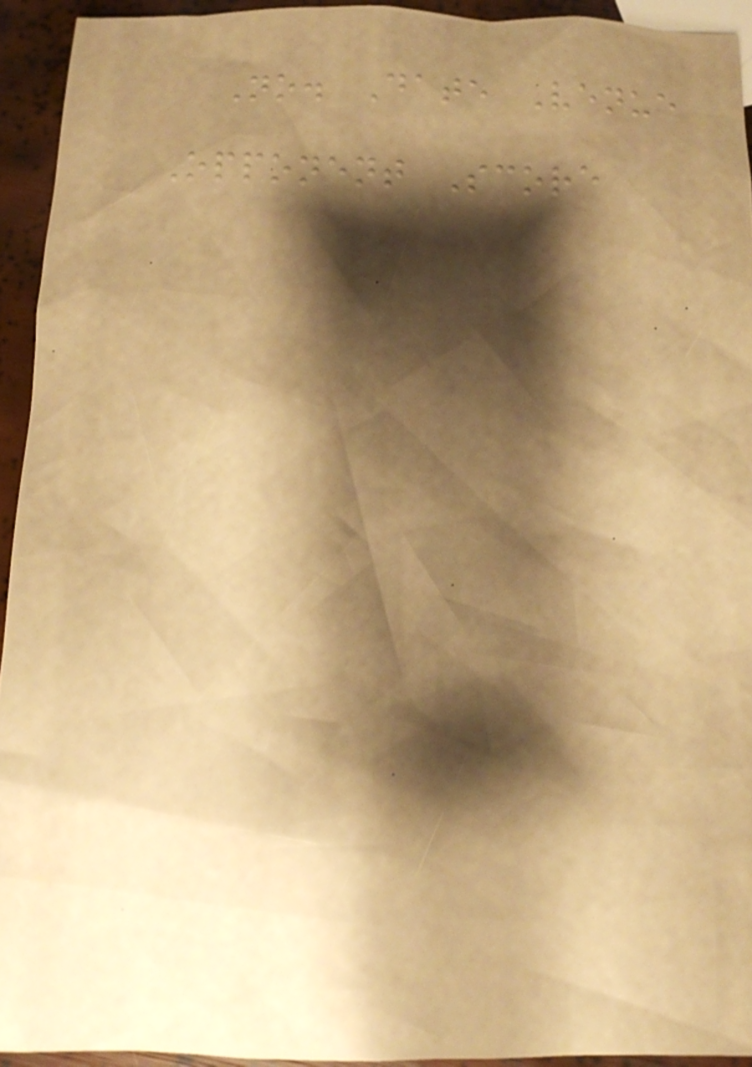No. Date Venue
Opponent Score
